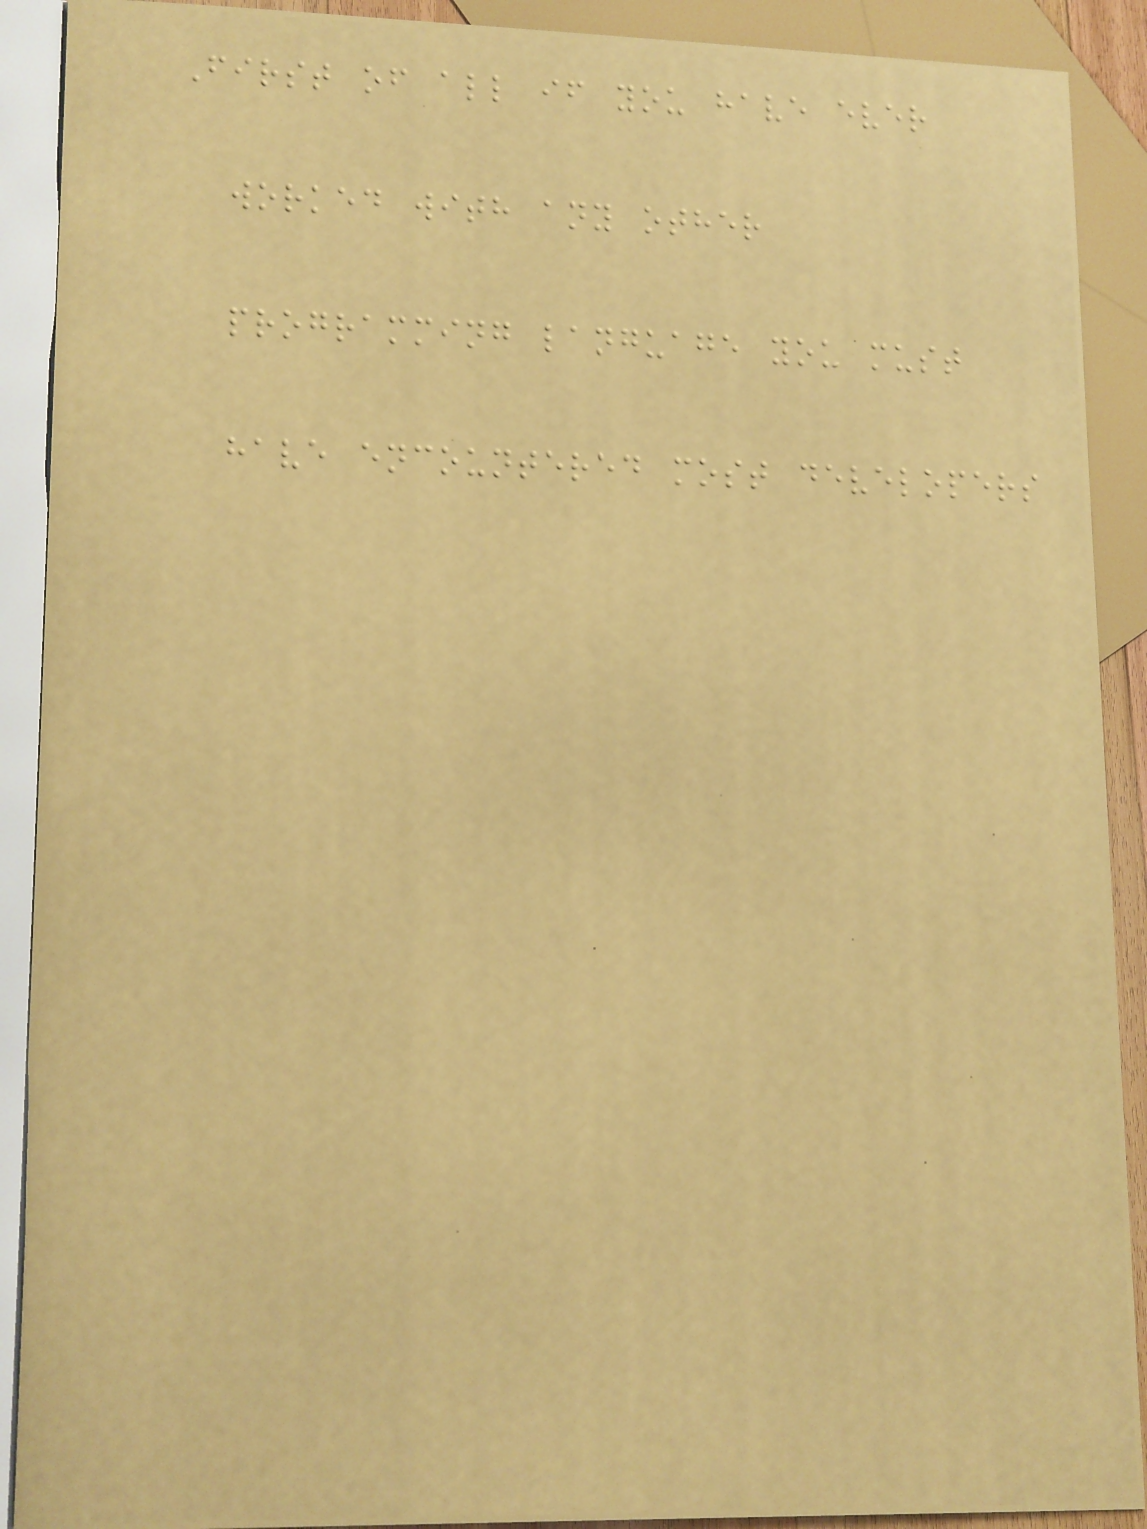First of all if you have ever
worked with any other
programming language you must
have encountered most developers
